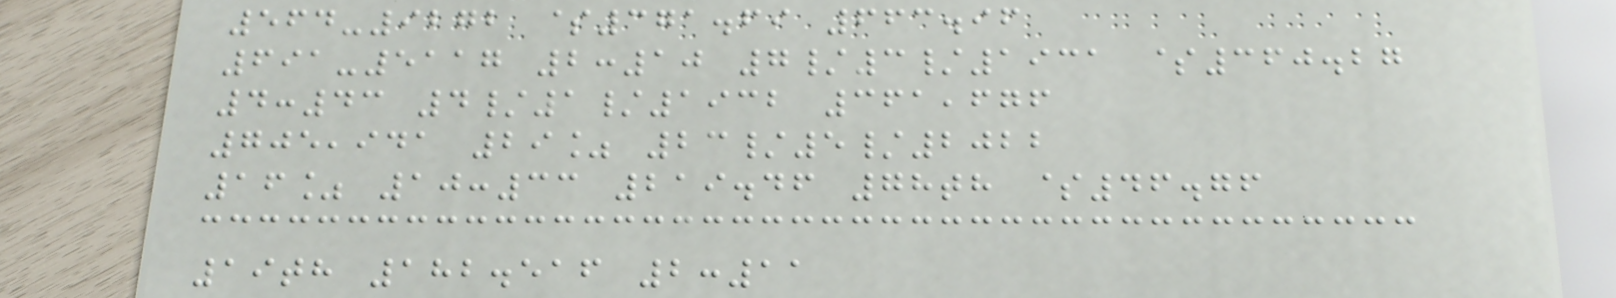564-9272 $371.69 663.96
691-5117 2:10 7/3/1931 $360.27
4:43 4/1/1932 361,676
705,941 29% 23/5/2022
16% 10:33 219.46 78th $46.76
19th 182.516 2:11
